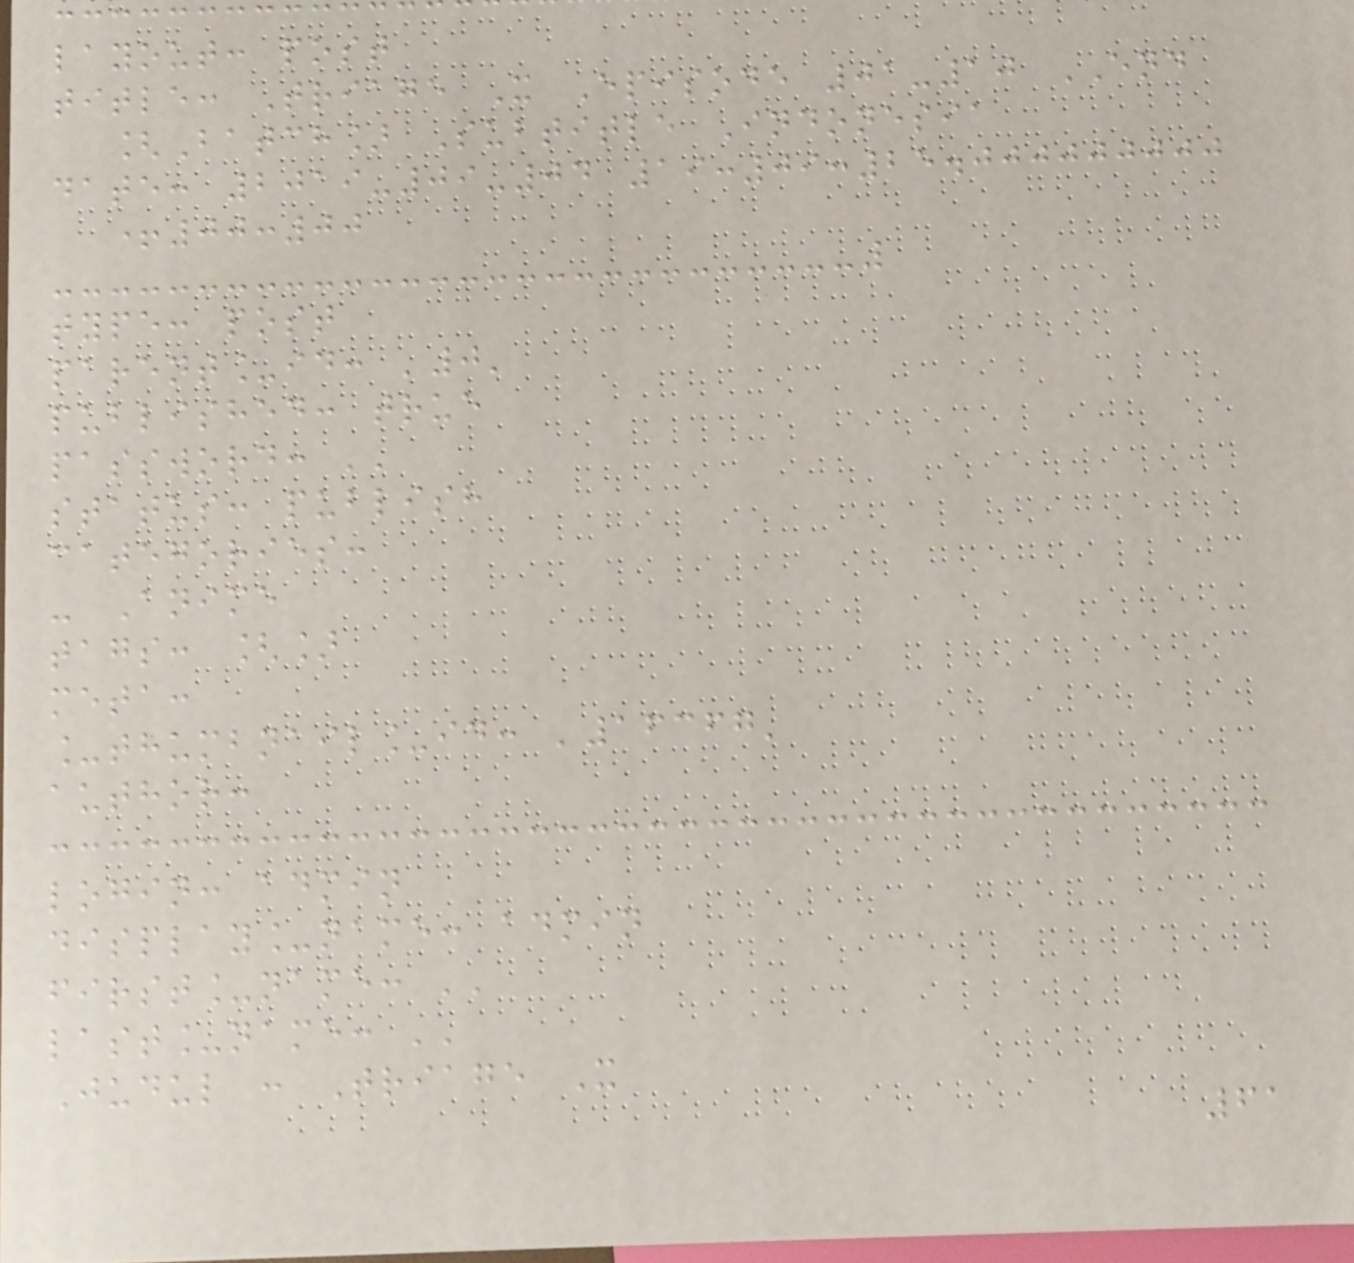layout: post
title: Triage X Episode 01-10 END
[Batch] Subtitle Indonesia
date: 2019-09-04 19:09:25.000000000
+00:00
type: post
parent_id: '0'
published: true
password: ''
status: publish
categories:
- Anime
tags: []
meta:
_thumbnail_id: '16367'
author:
login: admin
display_name: admin
first_name: ''
last_name: ''
Judul : Triage X
61
